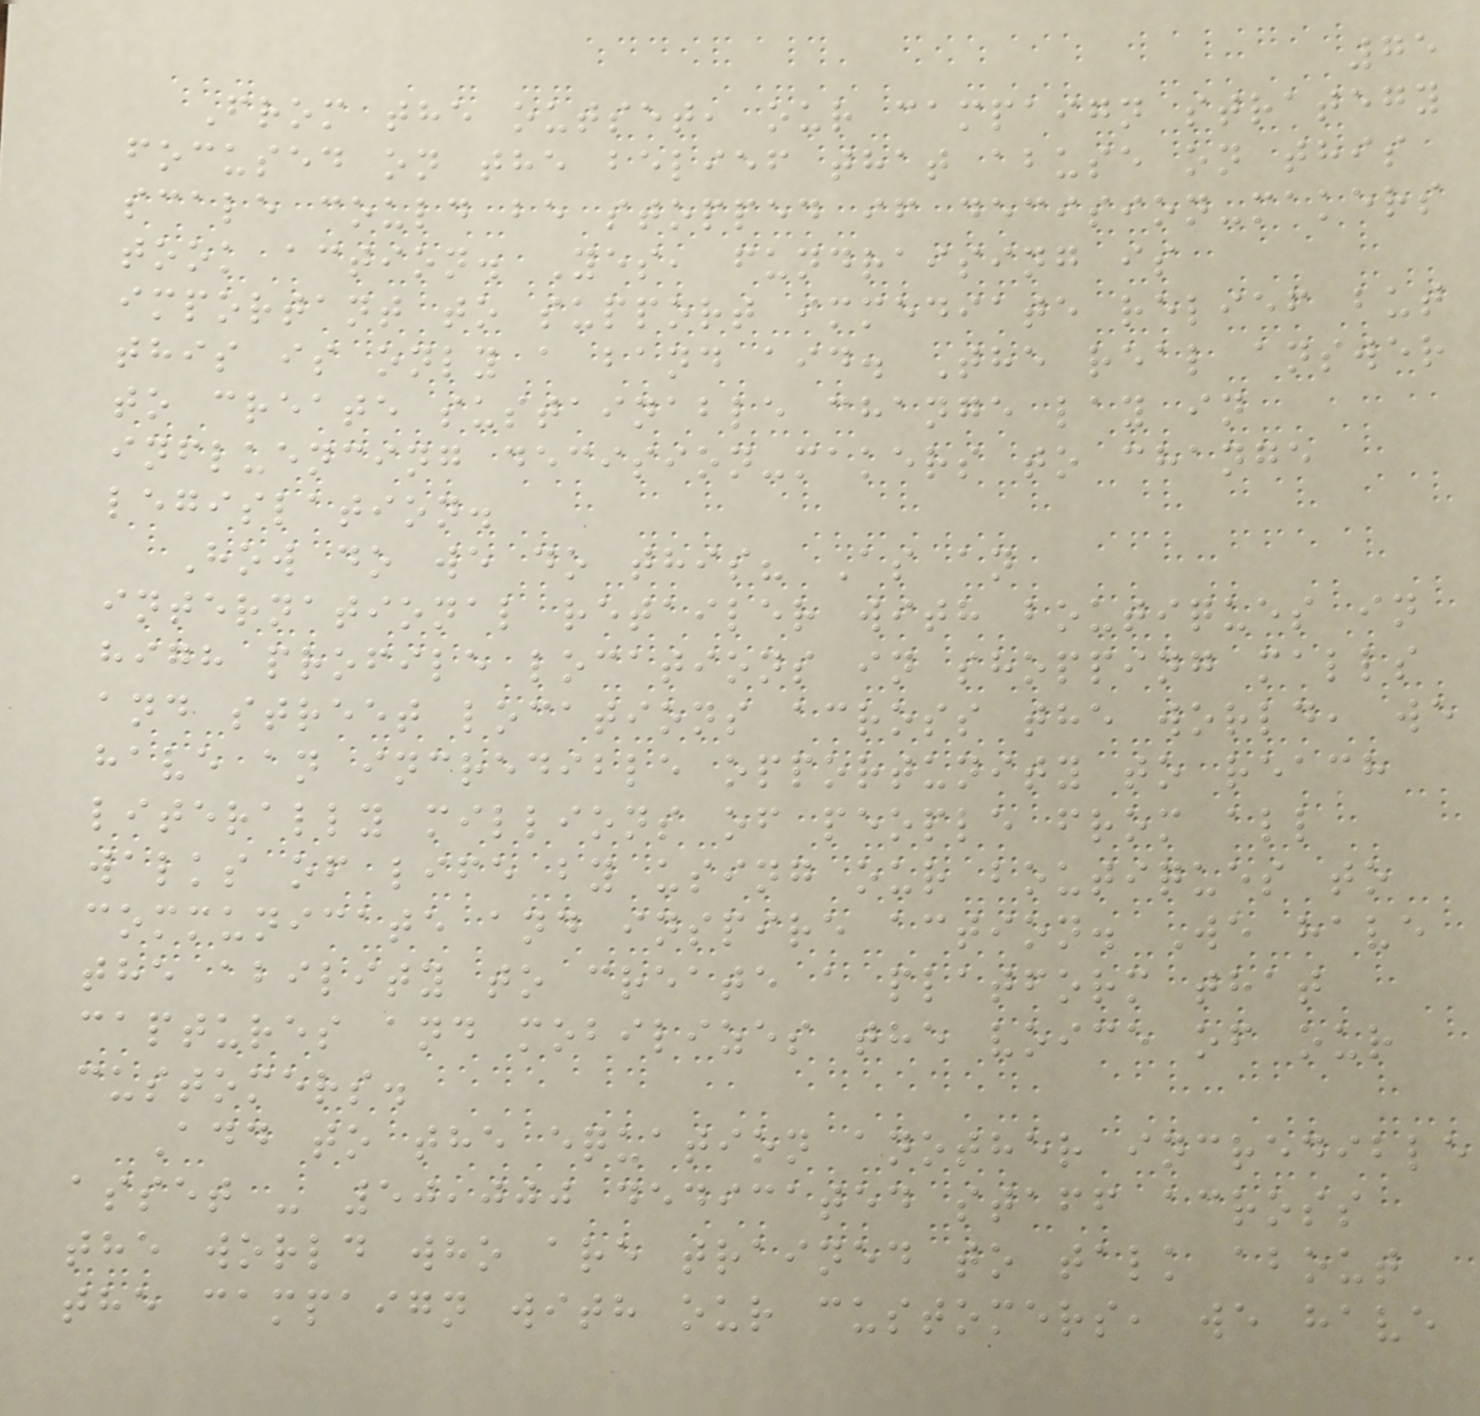75
From the outset, our campaign strategy
focused on the belief that abuse on this
scale could be stopped if decision-makers
took action. Yes, fundraising is
important to support immediate relief but
this is only a band aid. The real answer
to create sustainable change lay in
influencing decision-makers to change
legislation.
How do we do this? As an
international retailer with boutiques in
high profile locations in shopping malls
and street locations across the world, we
have an incredible opportunity to reach
literally millions of people from all
walks of life by using our boutiques to
communicate and inspire action. We have
the ability to create a platform that
captures and mobilizes the voice of our
customers.
Add to the equation another incredible
asset - 50,000 dedicated staff across
the world who are trained to talk about
the campaign with our customers, we have
